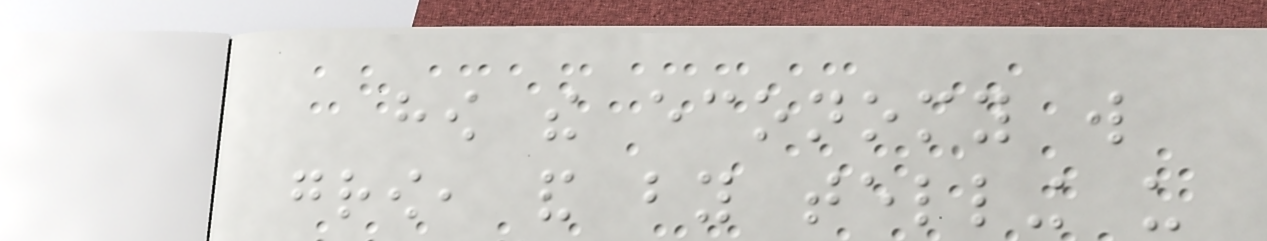how the economy will
grow, and by telling us
